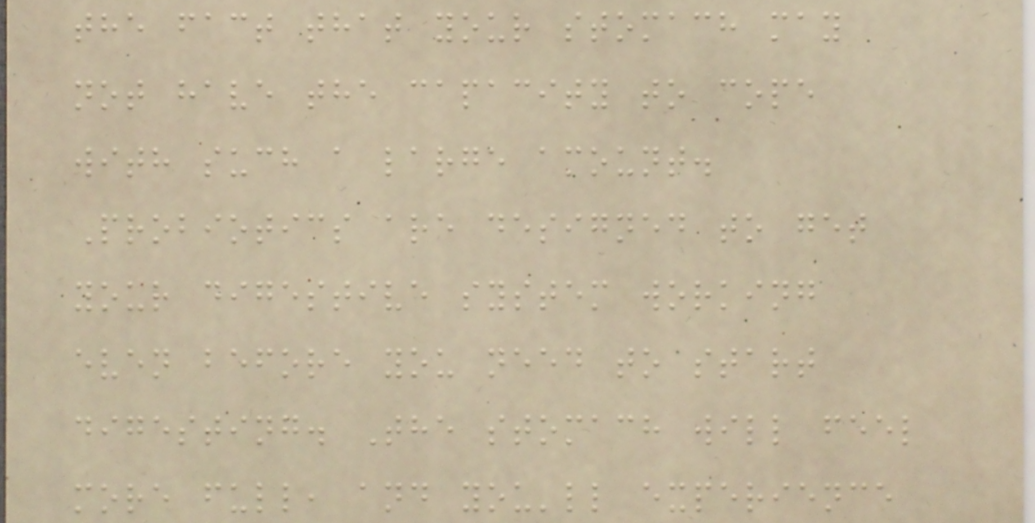the fact that your stomach may
not have the capacity to cope
with such a large amount.
Probiotics are designed to get
your digestive system working
even before you need to start
digesting. The stomach will feel
more full, and you'll experience
